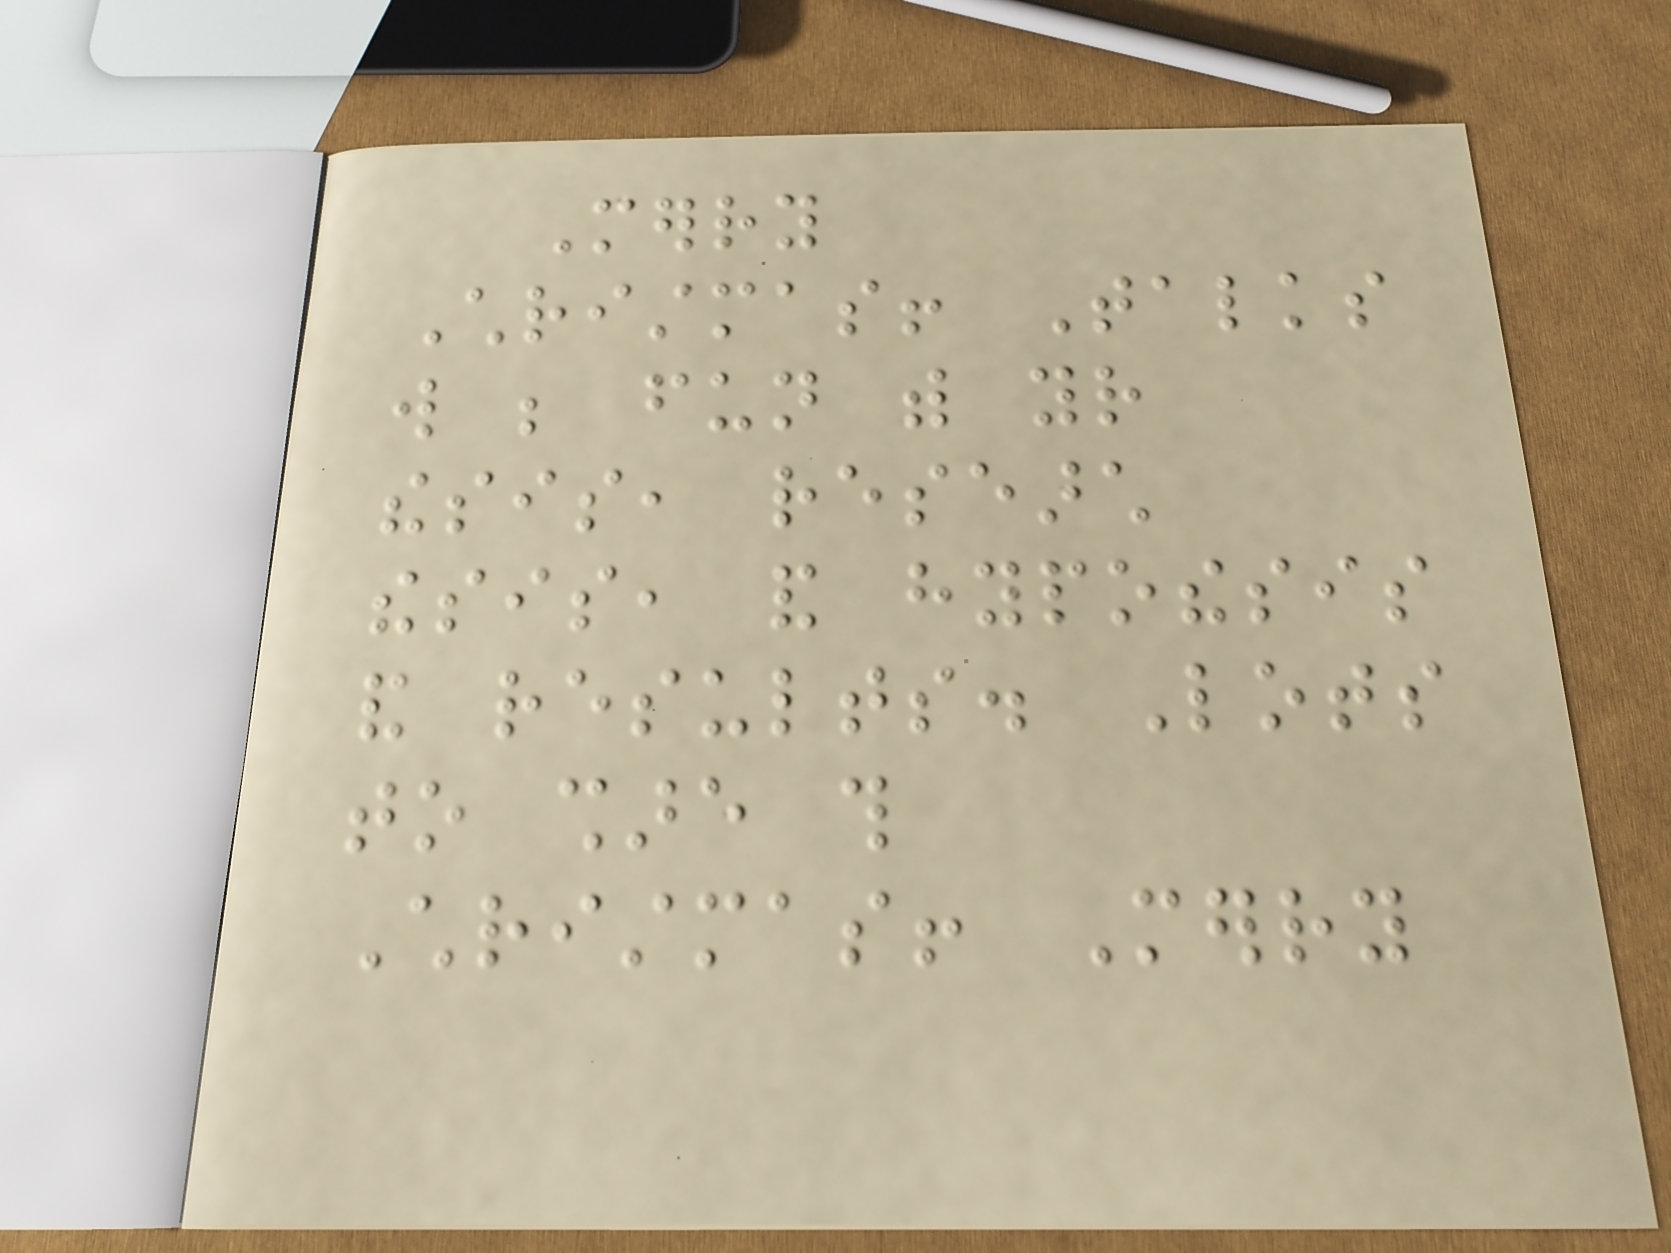Merry
Christmas! Talks
will be fun with your
thesis, research
thesis, and hypothesis
and results. Lots
to share this
Christmas! Merry
